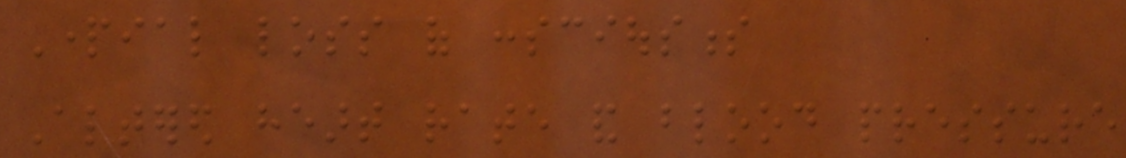Partial loss of consciousness
Altered heart rate and blood pressure
